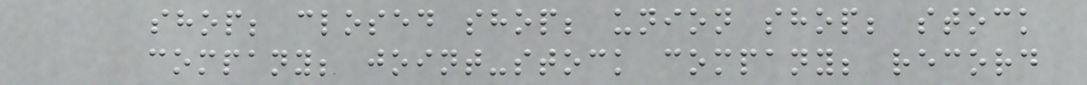shop; closed shop; union shop; stock
company; joint-stock company; record
